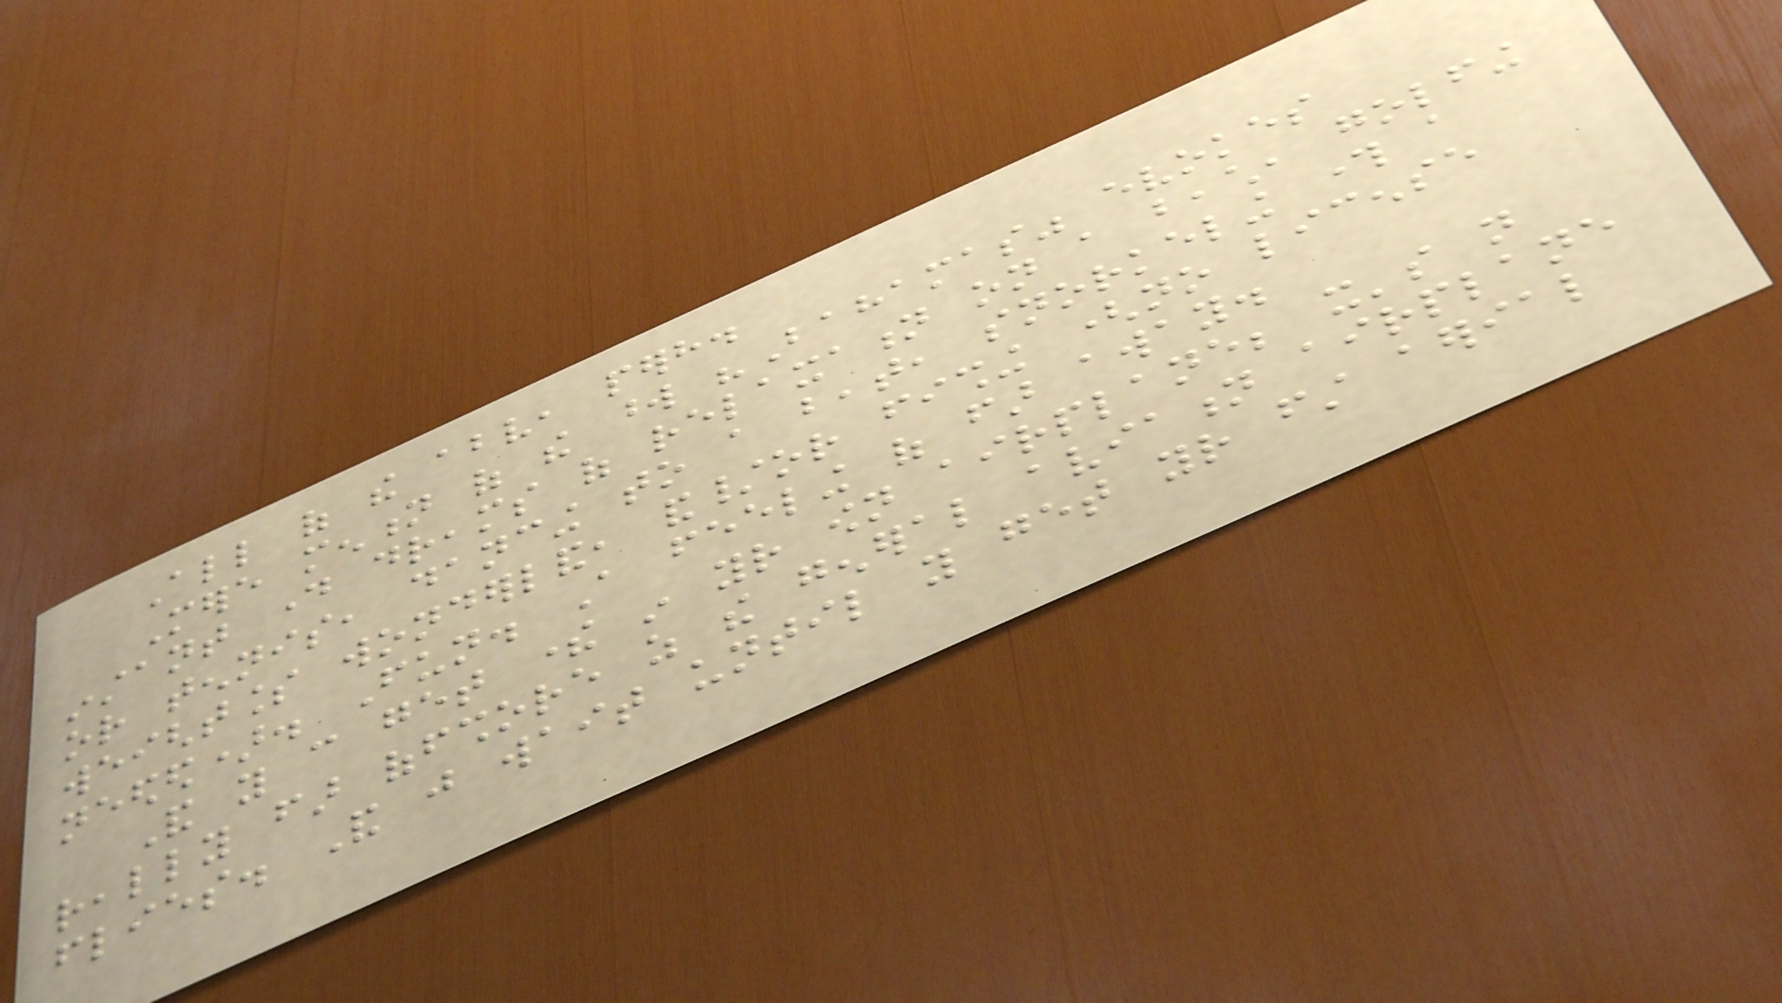All of the above, perhaps.
Mere mention of the word "Bahamas" evokes
instant day dreams of relaxation on a beach, golfing
or tennis, dancing to a beat, snorkeling through a
weightless wonderland, and/or fishing (no license
needed). Fun. A feeling of far away.
And you can get there in your own airplane; it's not
really far offshore as the general aviation airplane
flies. And just wait until you get your first aerial
